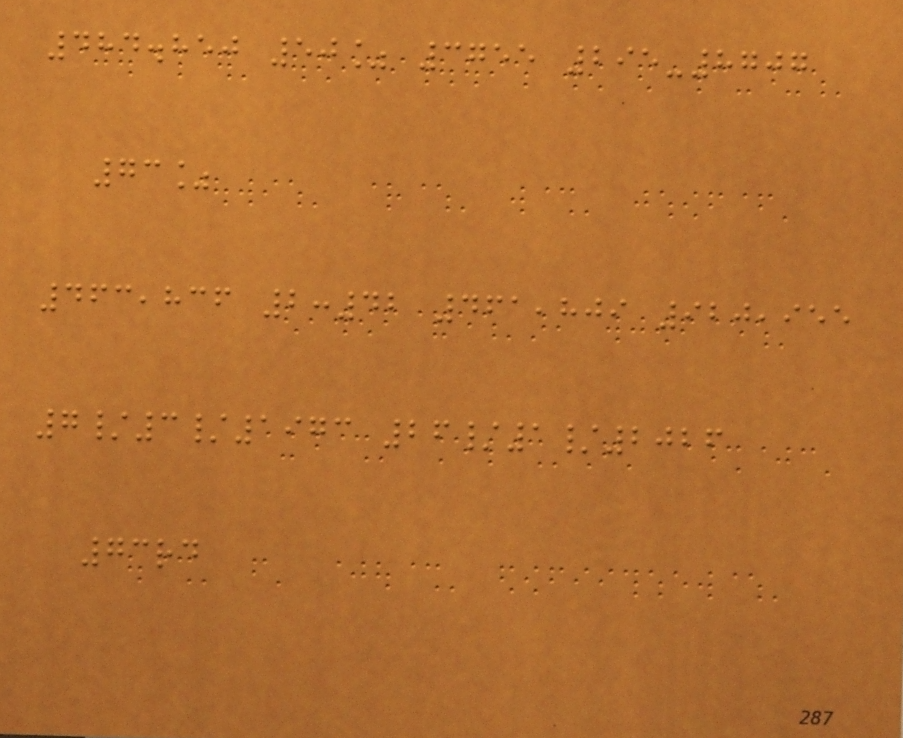484.850 50% 3755 295-8707
73%
463,836 2:42 461,809 920,955
7/3/1973 26/1/2026
73rd
